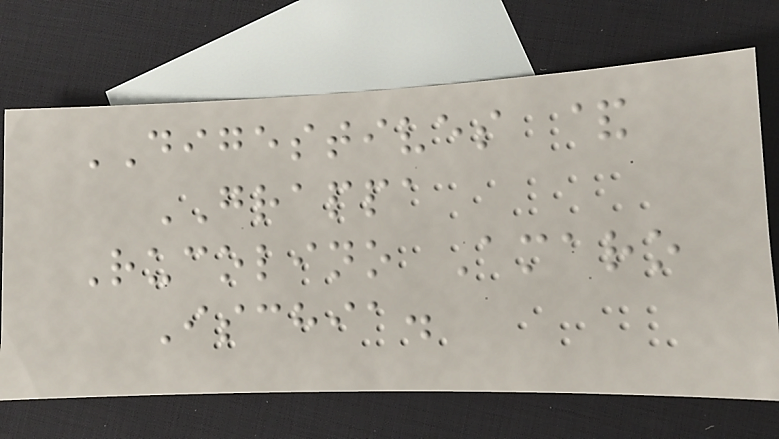DIGESTIVES &
GRAPPA
Rucolino Amaro
Ischia.
